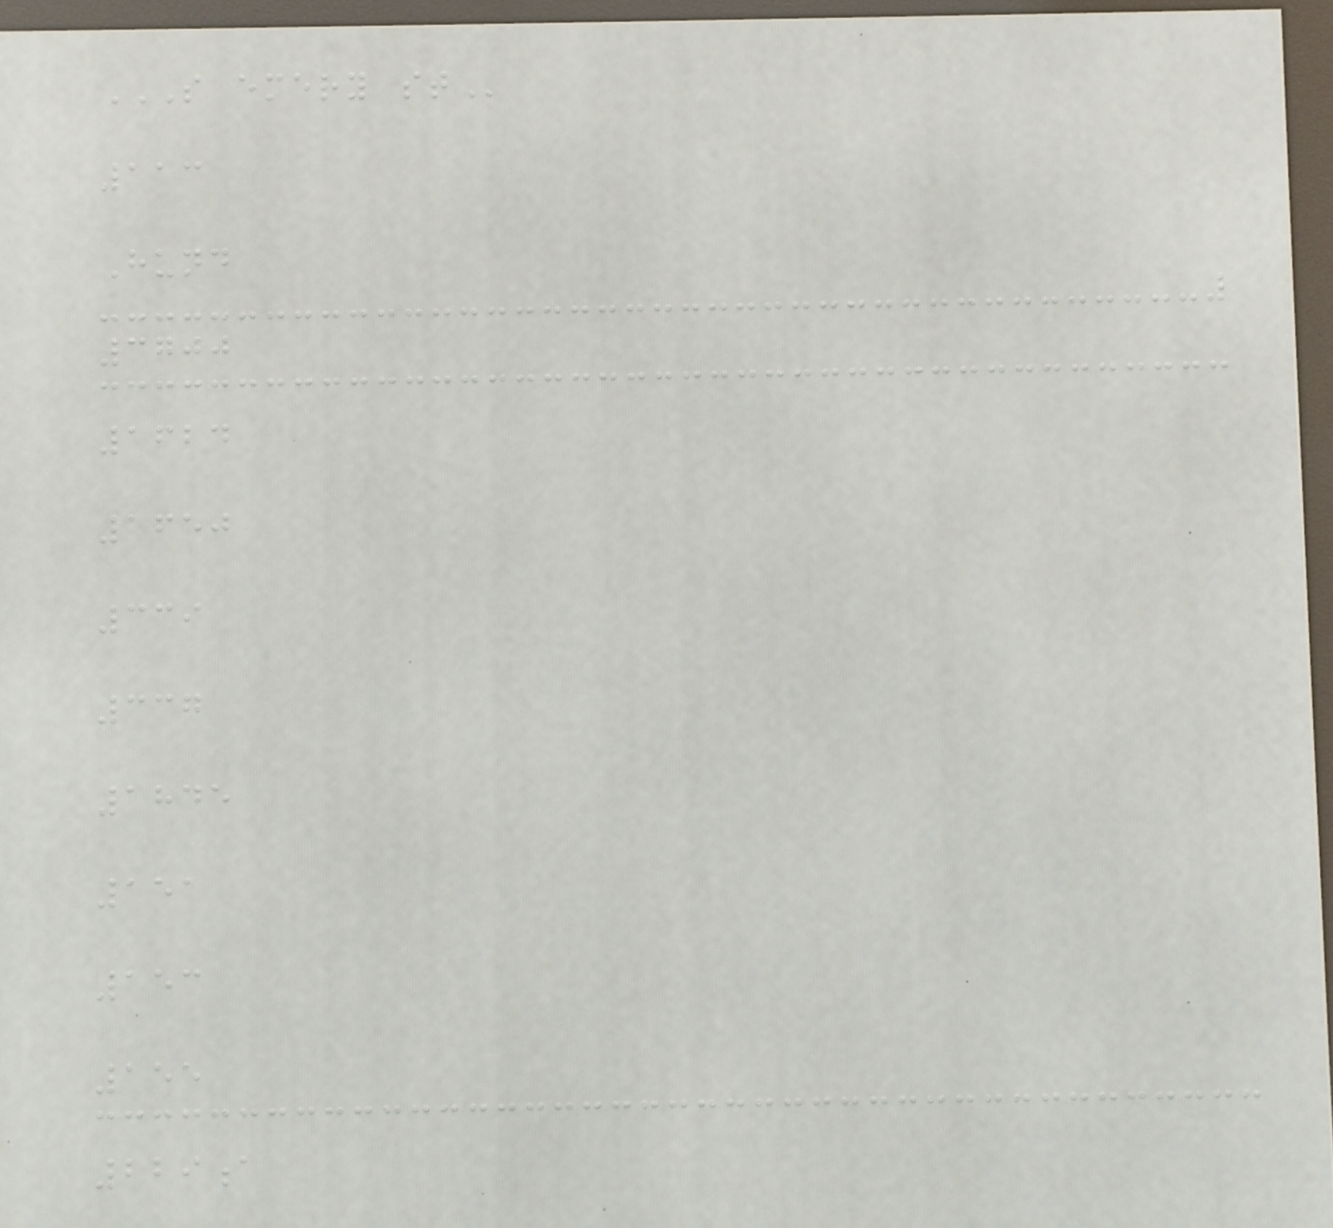S EMERY ST
113
Hund
3700
1624
1650
339
337
1845
151
153
155
229a
